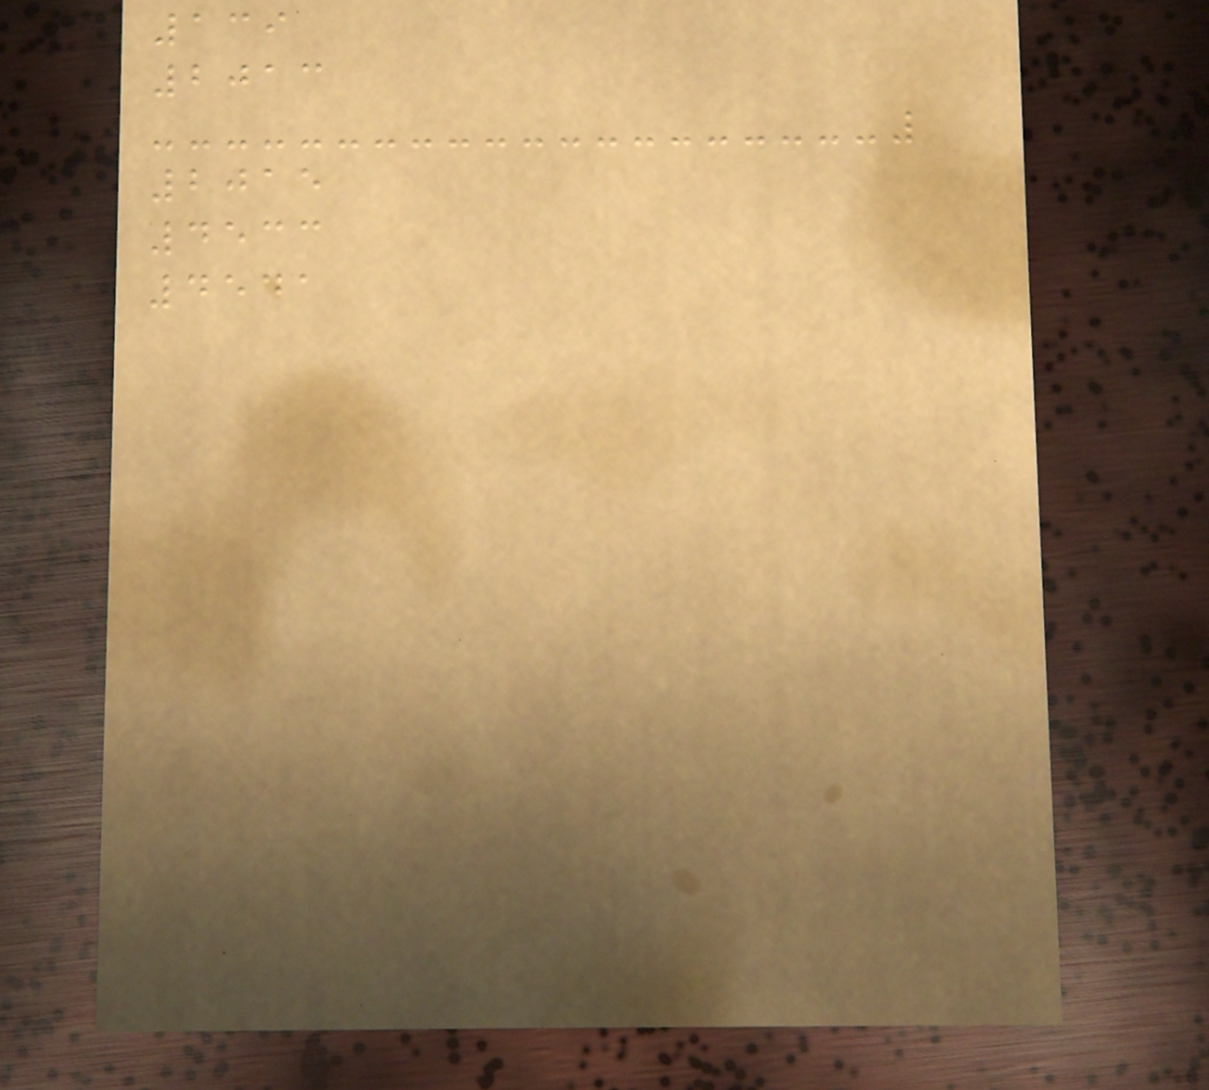139
2013
2015
4533
4541
